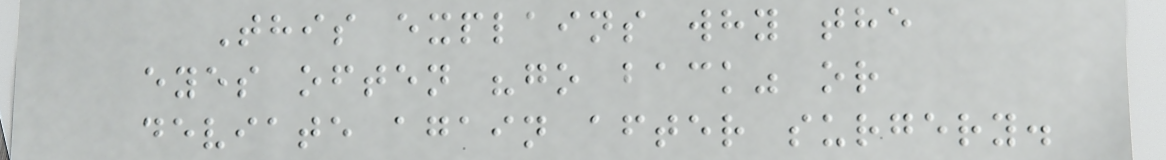This explains why the
eyes often "go back" or
deviate again after surgery.
